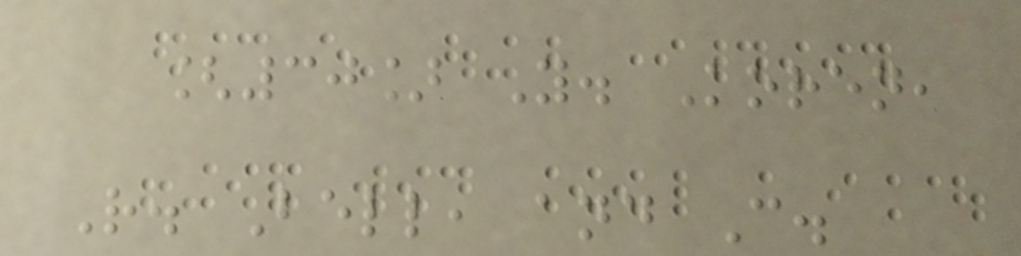[30] Y. Koren,
R. Bell, and C.
